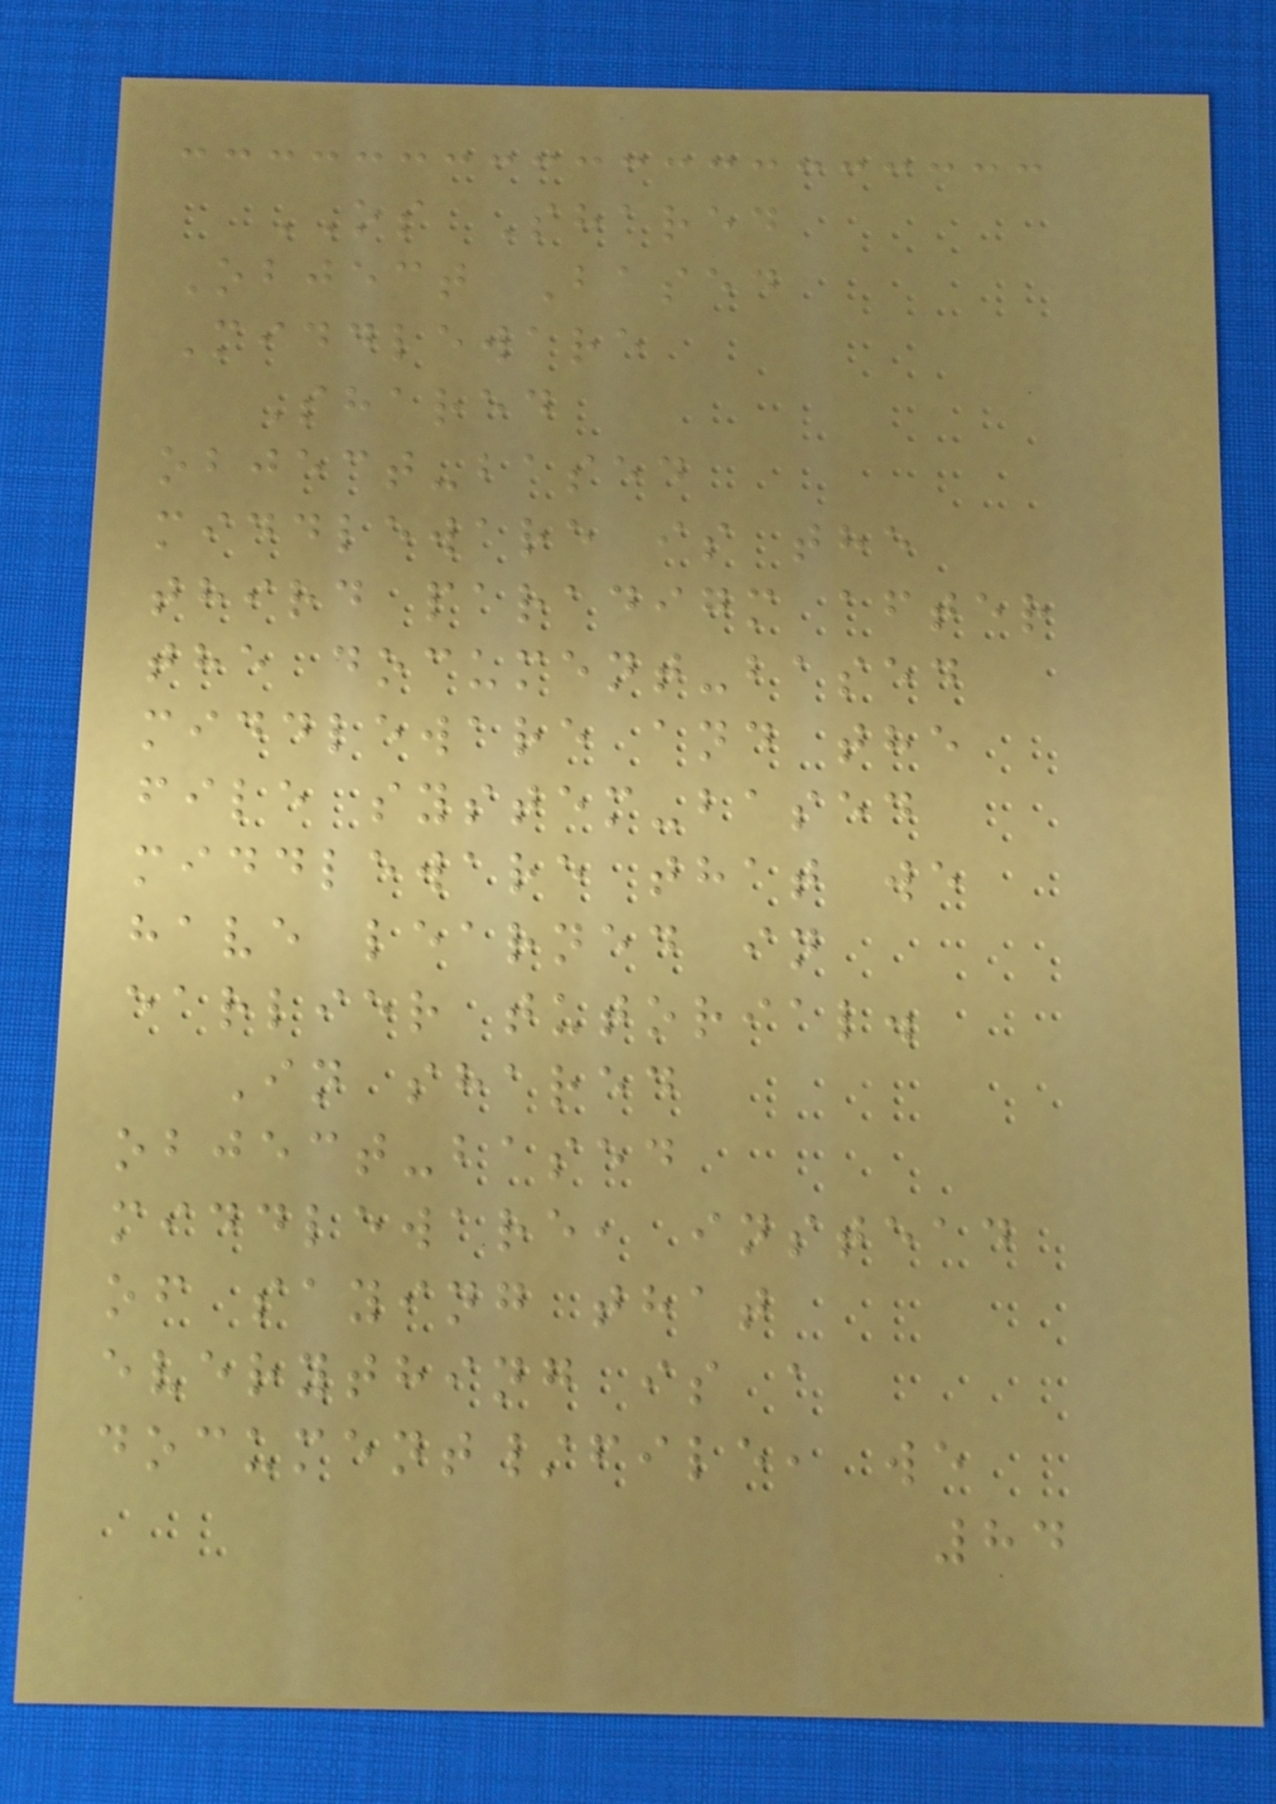OS Shared
Object Based
Middleware
Shared
object-based
middleware is the
third paradigm after
the document-based
middleware and the
file system-based
middleware that we
have learned in
earlier tutorial.
In shared
object-based
middleware, instead
of saying that
everything is a
document/file, we
84
